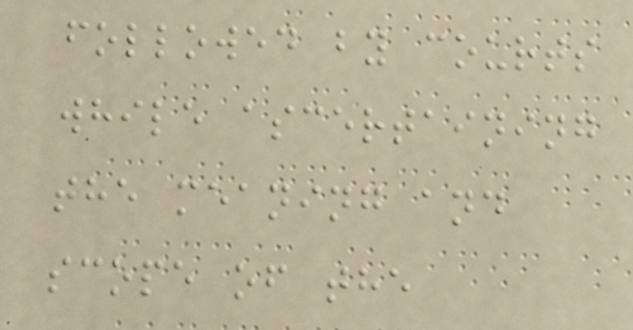followed by courts
while ascertaining
the meaning and
scope of the
